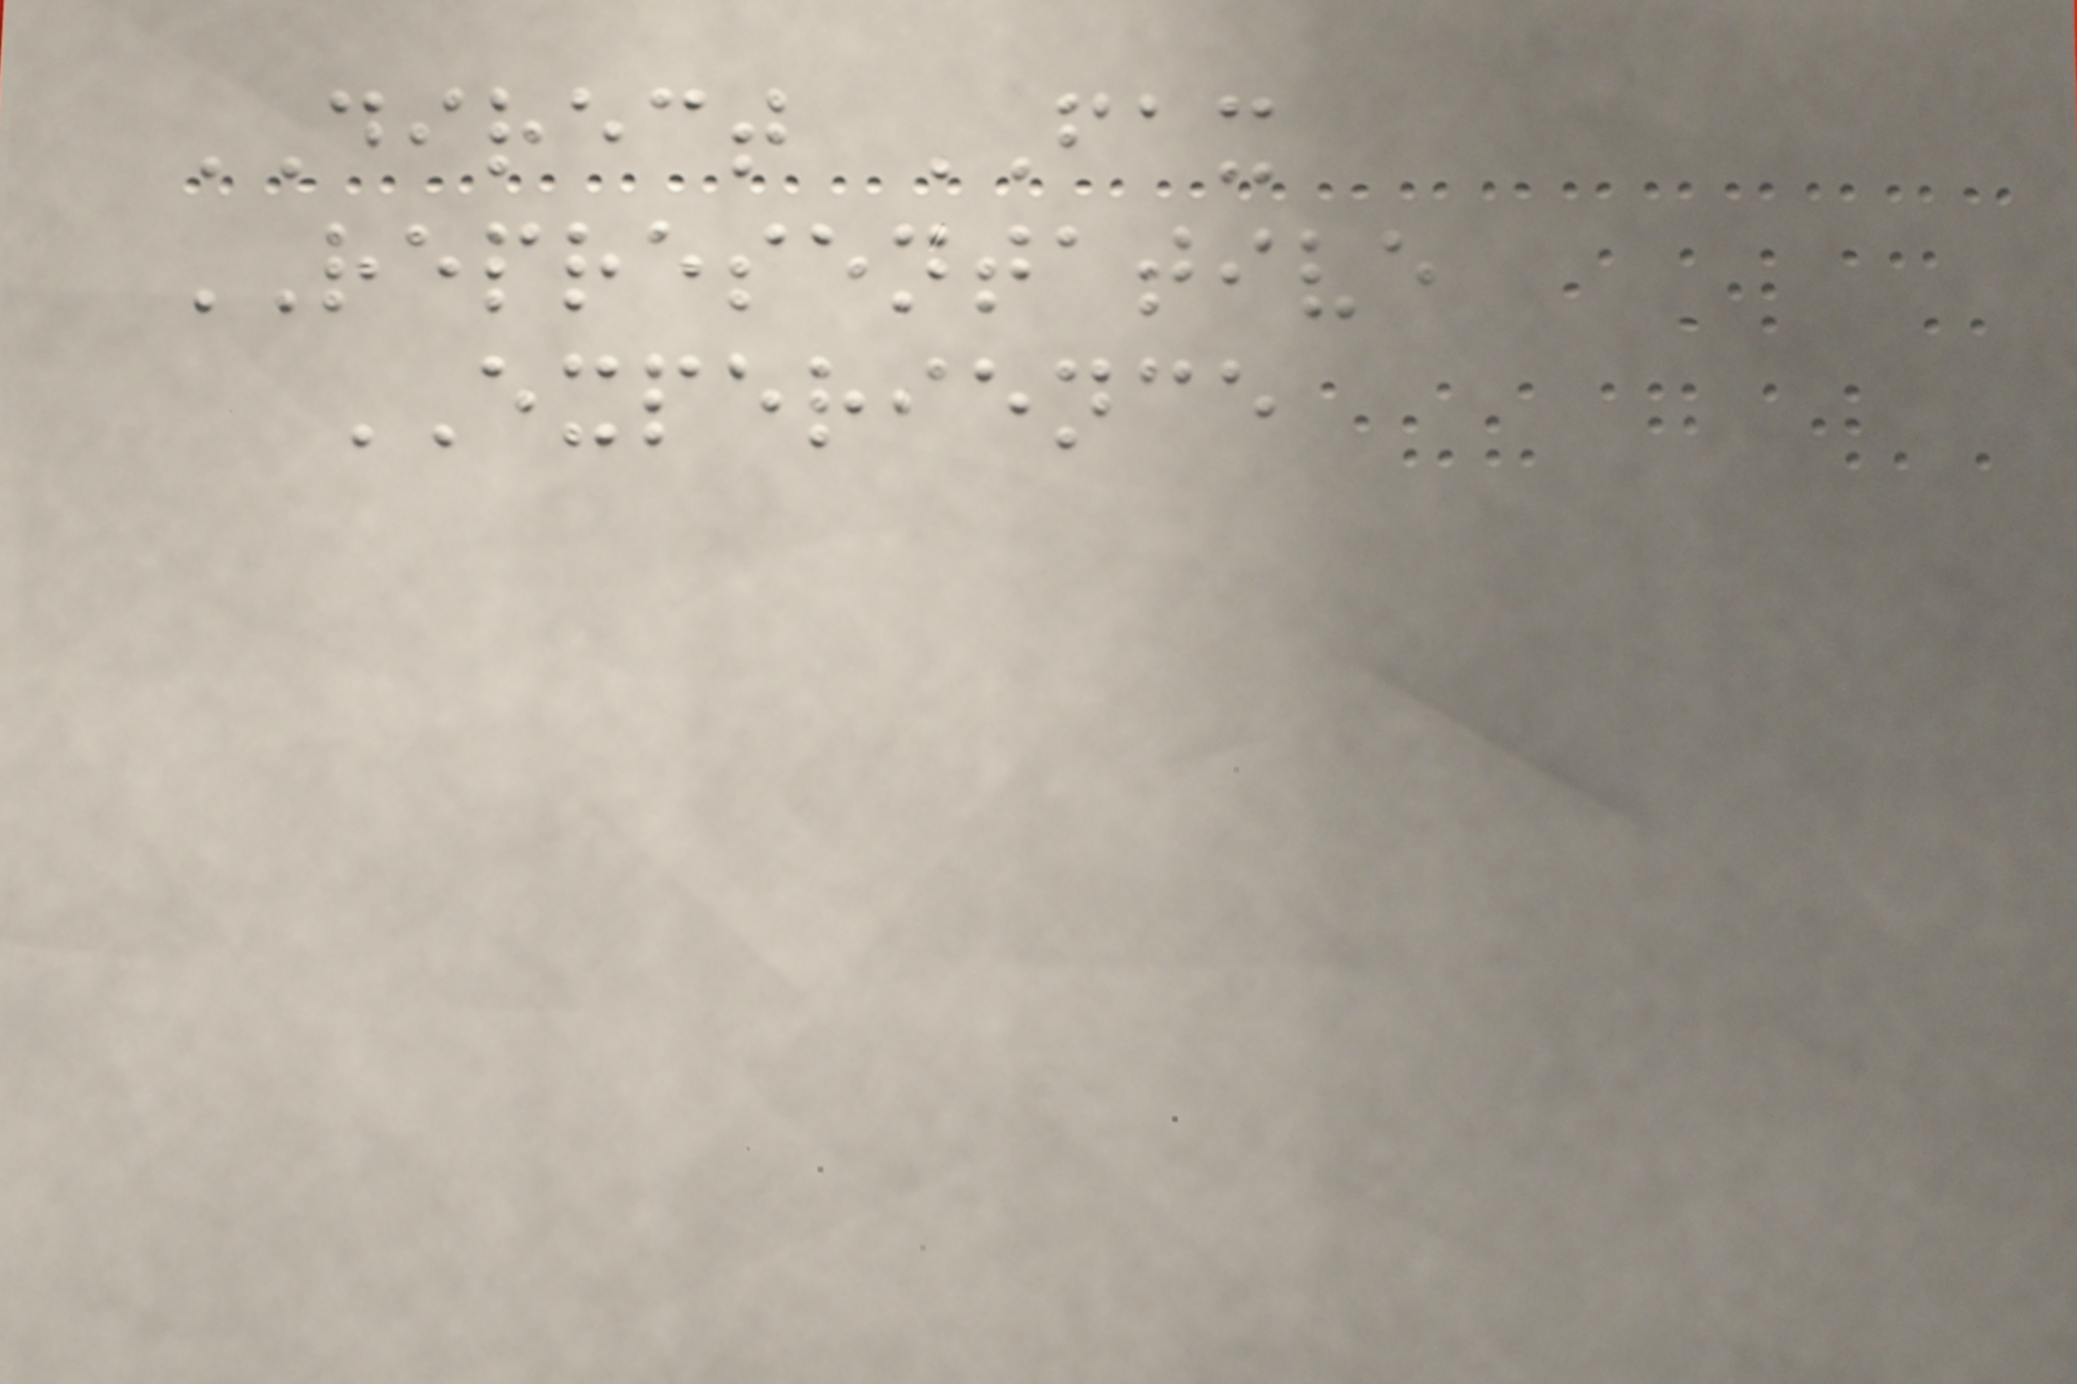DIRECT FAX
REPRESENTATIVE
EXPERIENCE
